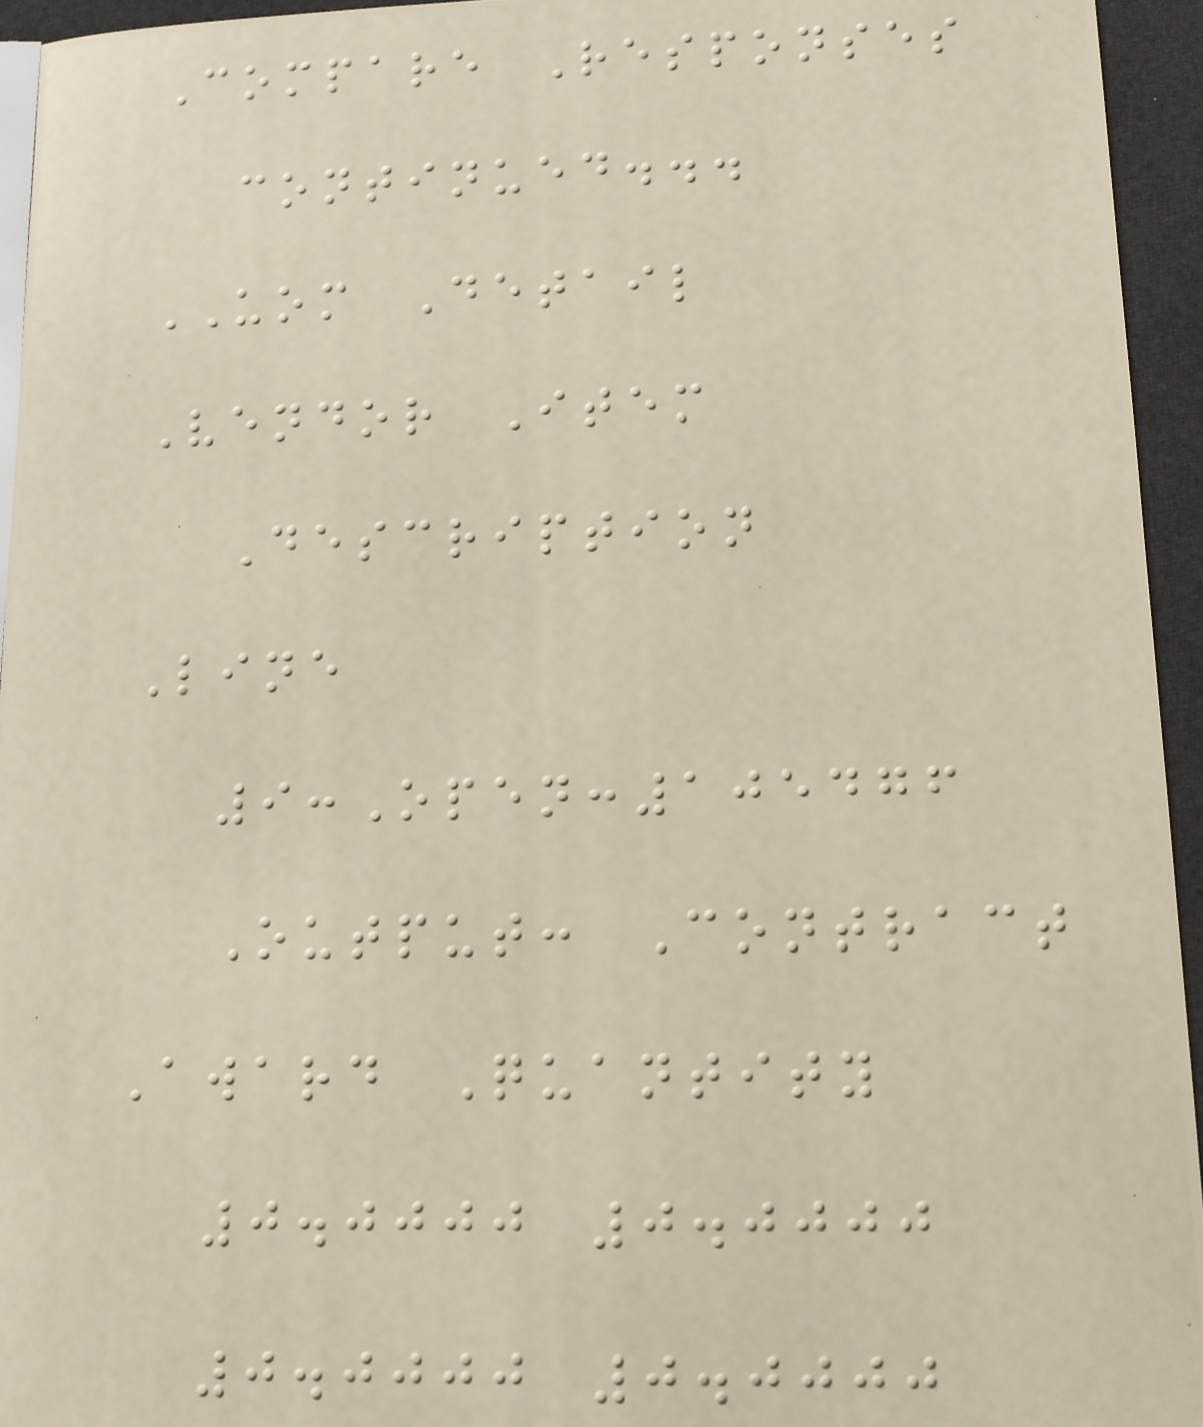Compare Responses
continued...
UOM Detail
Vendor Item
Description
Line
9:Open:105476
Output: Contract
Award Quantity
0.0000 0.0000
0.0000 0.0000
